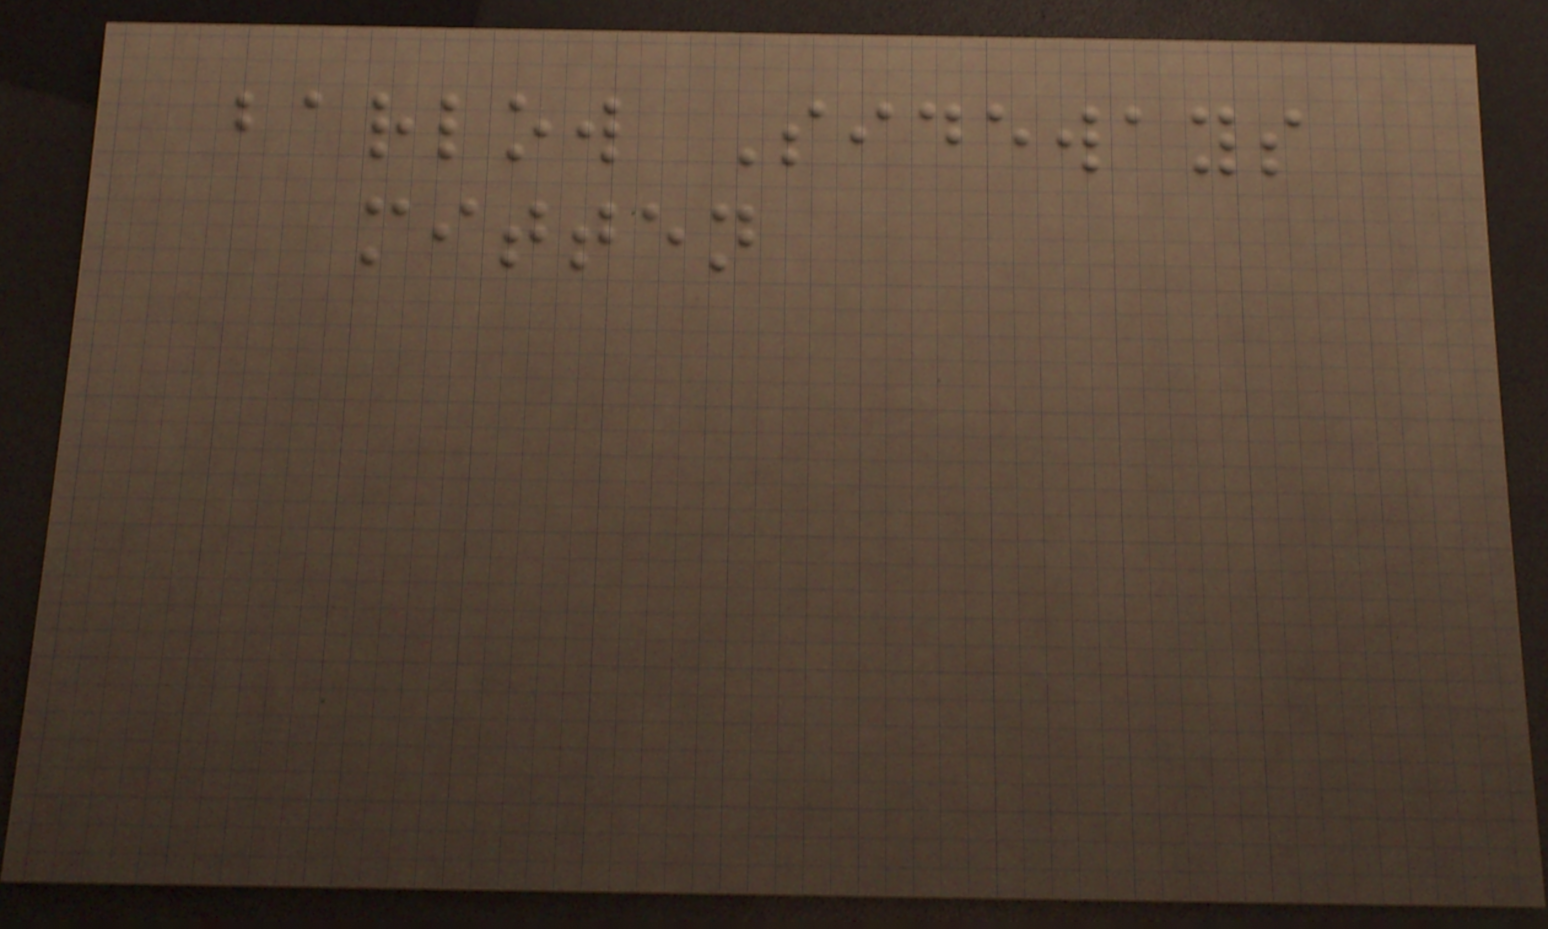barlow Sideways
mitten
